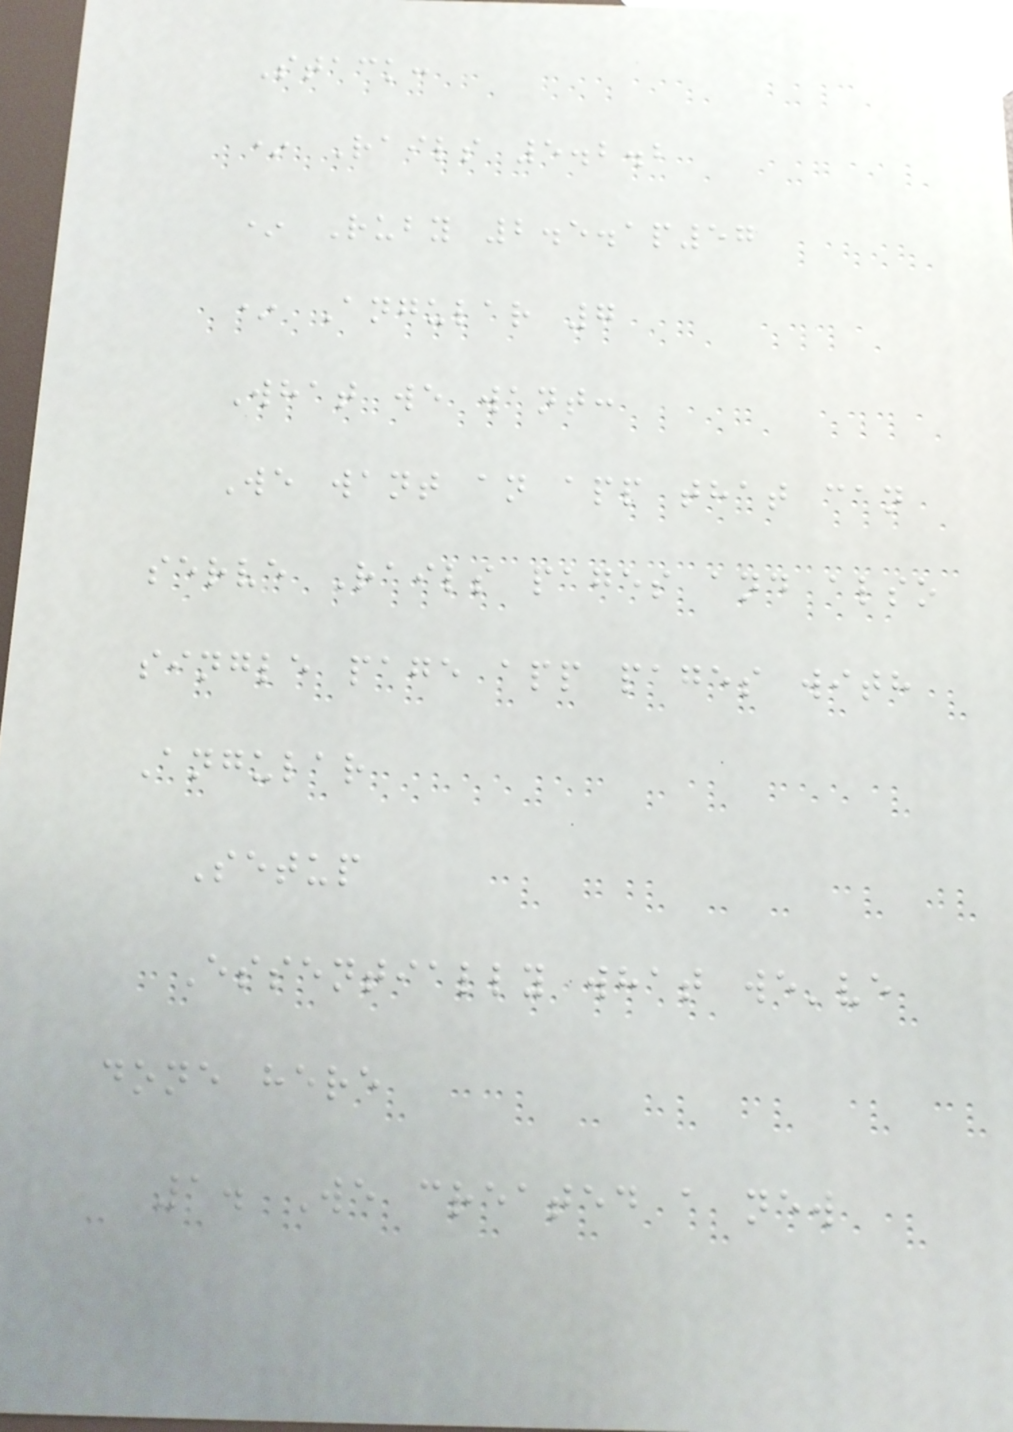Stack:
* Rails 5.2.2
* Ruby 2.5.1p57
* Angular 7
What we want:
We want an app that can
serve Rails pages and also
single page app pages with
Angular
Setup
Essentially what we've
done here
1. We created a new
